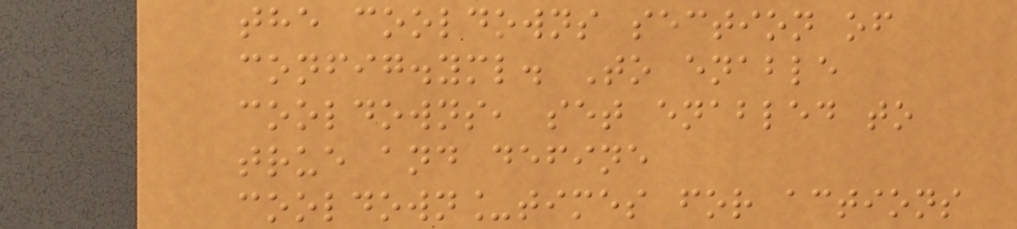the cooldowns section of
config.yml. To enable
cooldowns, set enabled to
true and define
cooldown_times for actions
